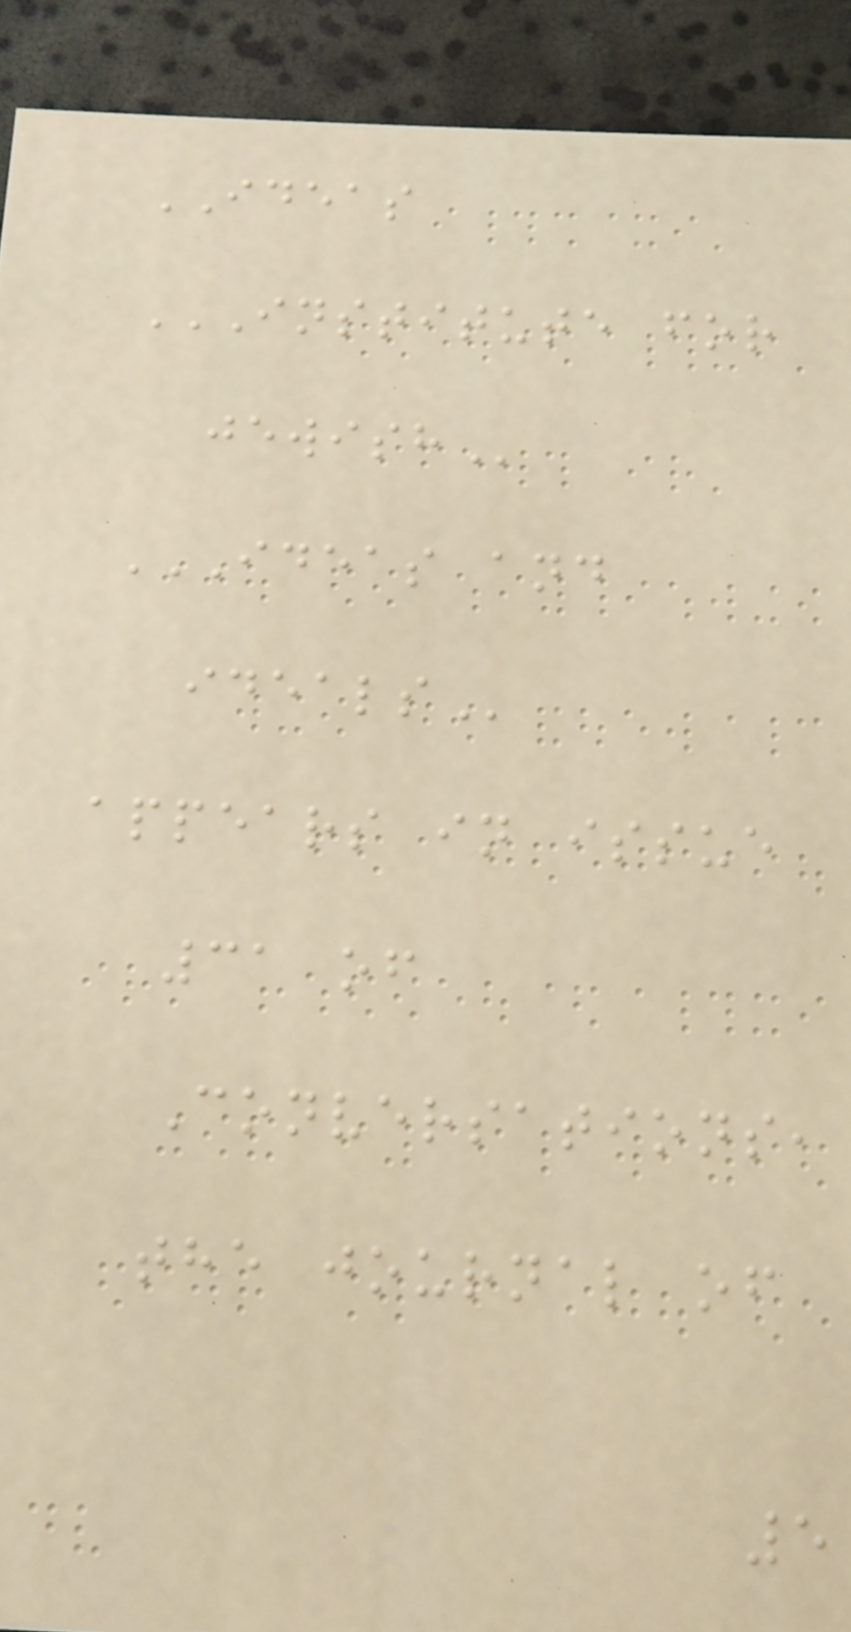IDEAS
INSTITUTE FOR
JEWISH
IDEAS AND
IDEALS
appears in issue
31 of
Conversations,
the journal of
5
